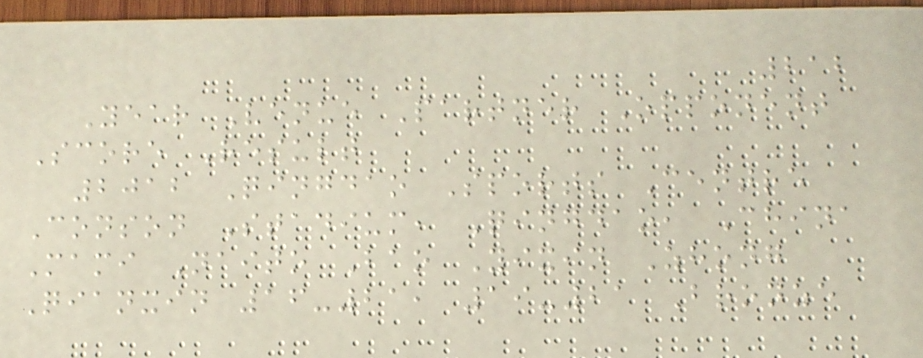212
Year Venue Partner Opponent
Score Result
2012 Qingdao Sports Centre
Conson Stadium, Qingdao, China
Mami Naito Bao Yixin Zhong
Qianxin 16-21, 19-21 Bronze
